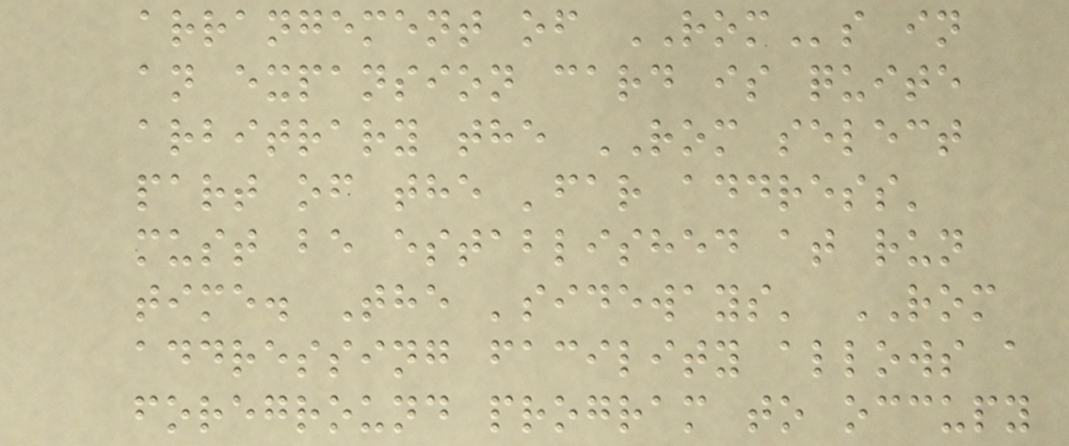arrangement of ROMs in
an expansion card is quite
arbitrary the ROM select
part of the 'far address'
must be established at run
time. The 'sideways' ROM
addressing facility allows a
foreground program to occupy
